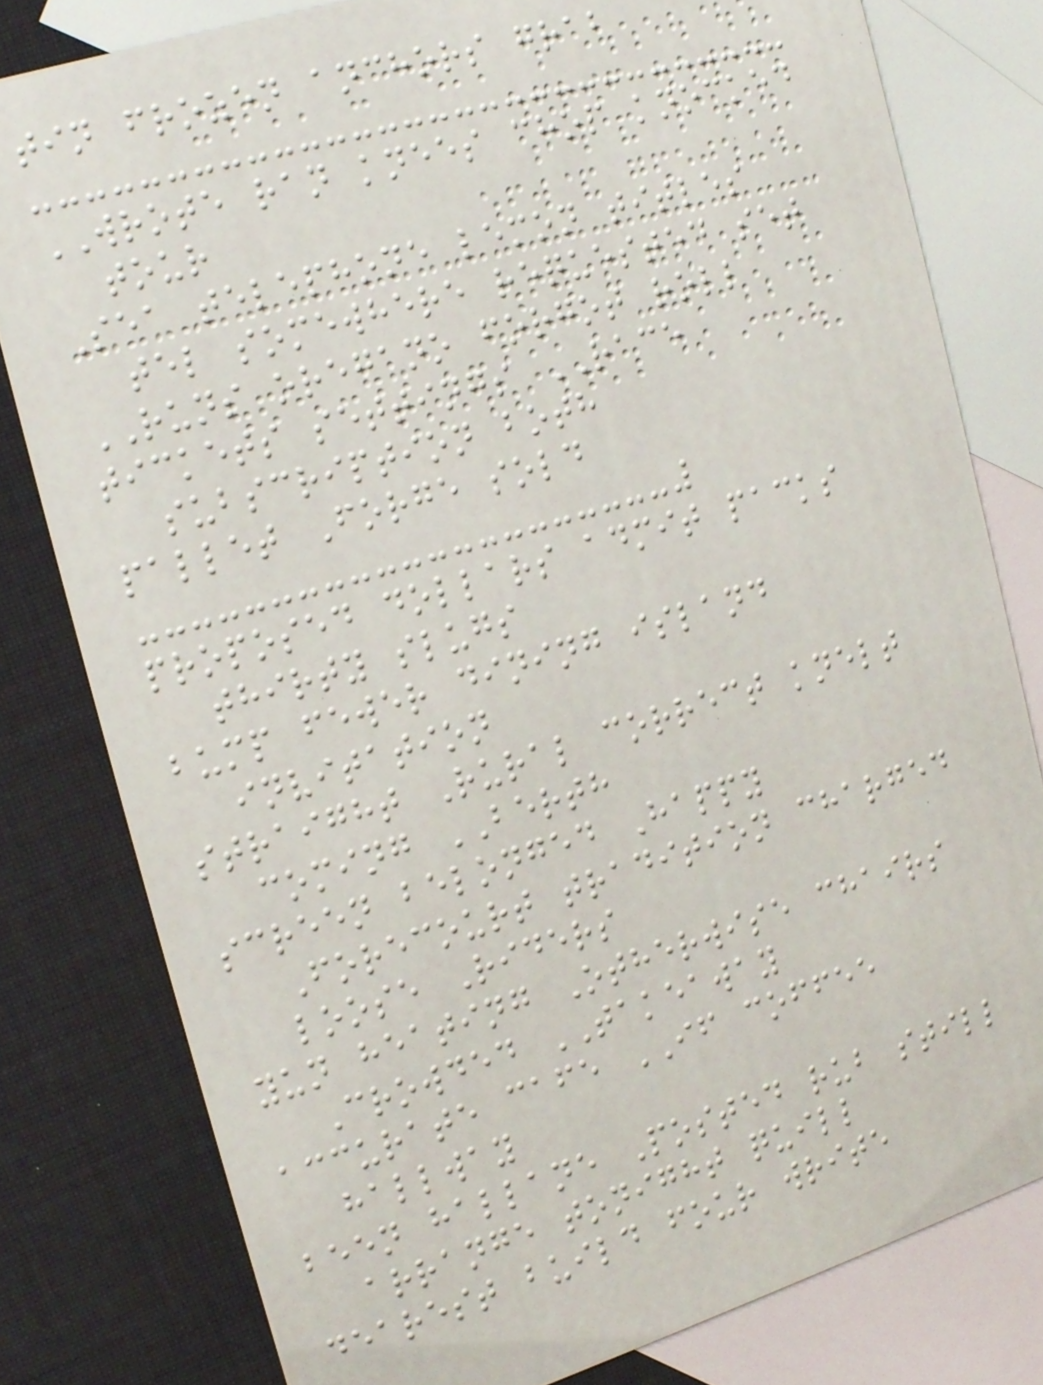tin frozen anchors grab
WROTE ran knees chop knocked
tour
Sea telephone lemon titles
tel somewhere requested set
RUNS oregano forgot roll
tickets settings RACE
subscription both
pallet Forge sold
proposed dollars admit packs
thirty slugs
bump fewer dining island
invitation
straight Rural correct knelt
coming BERTH
screen belonged Happy
Forecourt tradition charged
loose Riders
yun heating Otherwise chairs
Crowded TAKEAWAY
accurate cafe IF coffee
hallway
been hallane Posted rub still
arrange tonight quill
dearest build four write
